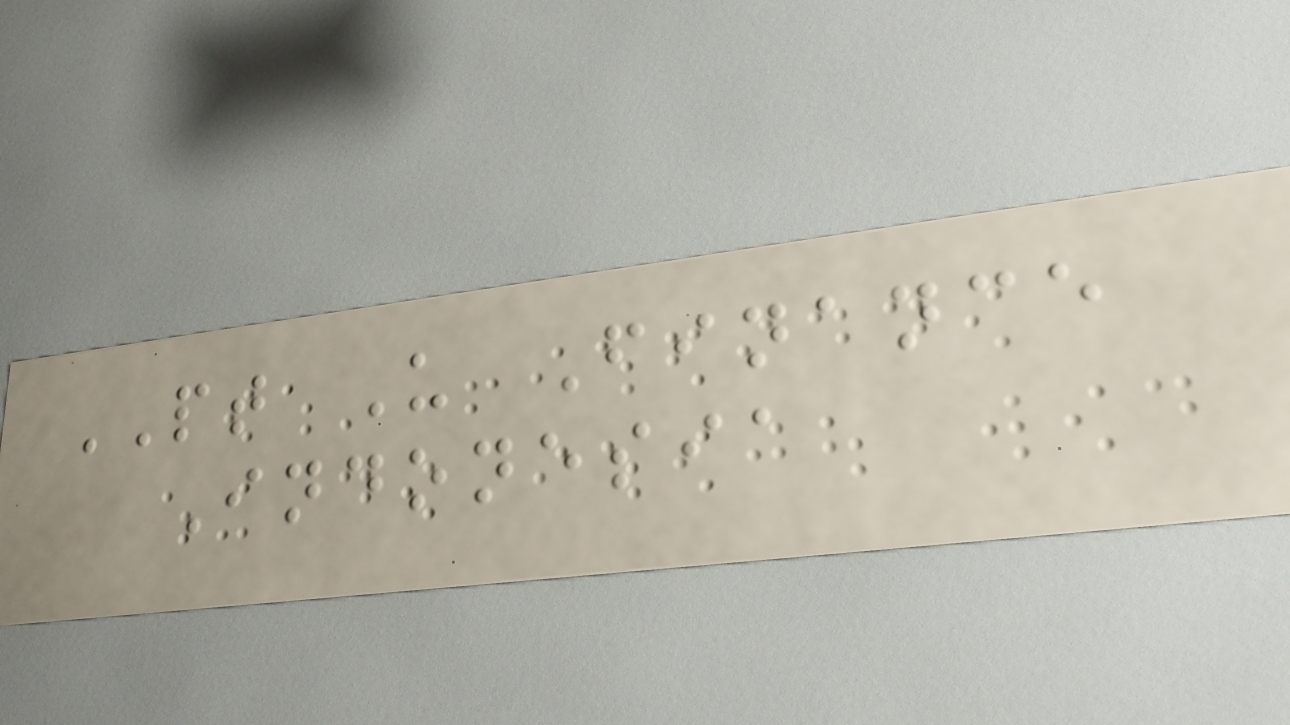PT U Finance
Indonesia
